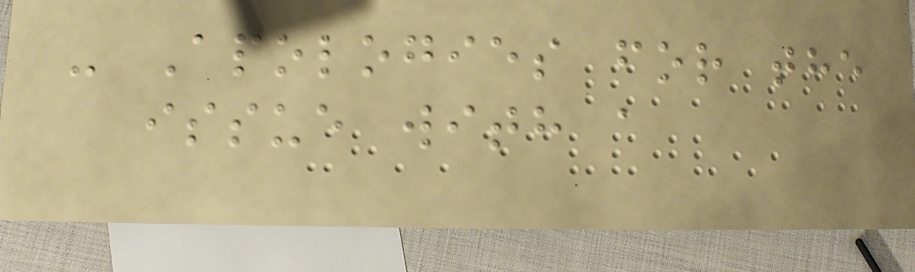- Apologies for the
issue with a
